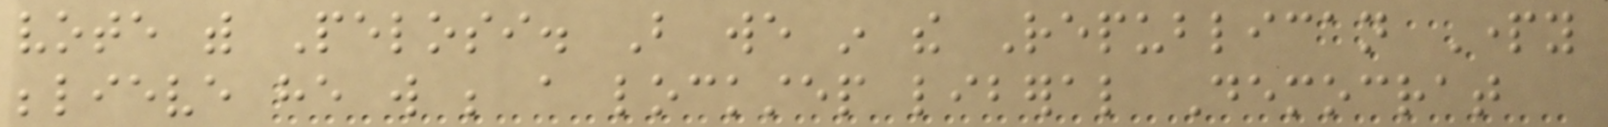vote with Pelosi. But we in the Republican Party
believe he will be a lockstep liberal Democrat
